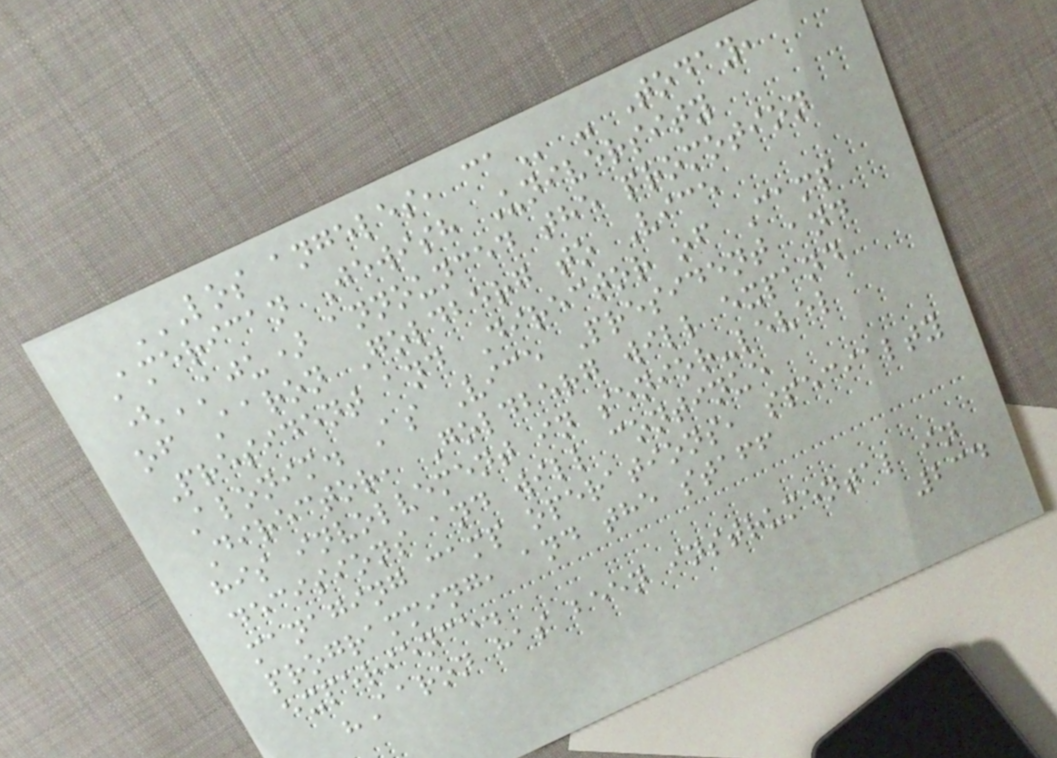LOS ANGELES, CA - Today,
American Jewish University
(AJU) announced the promotion
of Aaron Goldberg to Vice
President and Director of Camp
Alonim. As Vice President and
Director, Goldberg will expand
his involvement in senior-level
decisions and will continue
managing camp operations, specialty
programming, and the staff
experience.
"Aaron has been instrumental in
234
